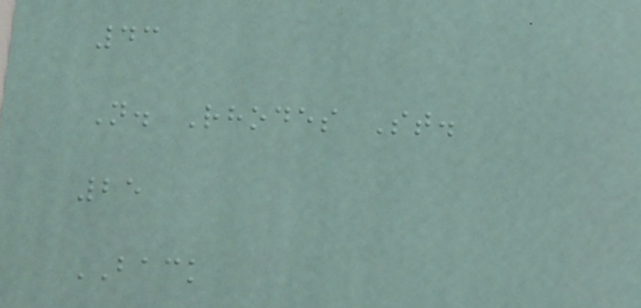43
N. Rhodes St.
25
BACK
